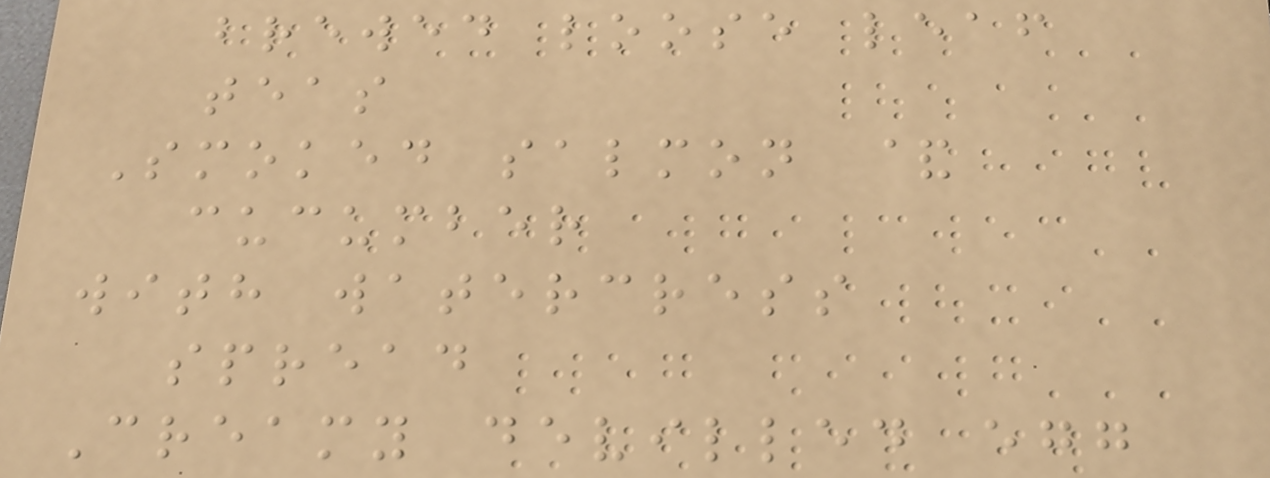brewed loose leaf
teas
Smoked salmon &
cucumber
with watercress
spread
Creamy devilled egg
